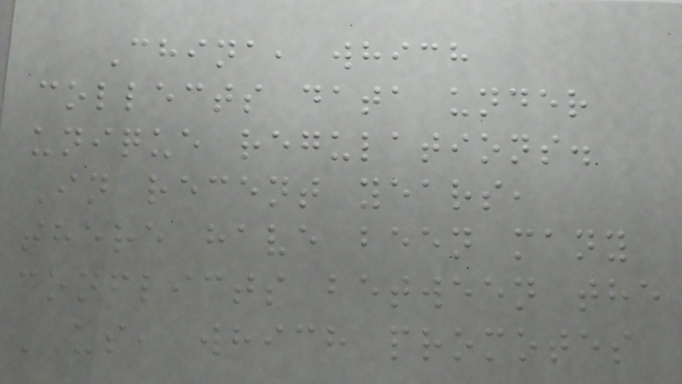China, which
collects data under
unique regulations.
In recent years,
there have been many
conflicts between the
US, which promotes
